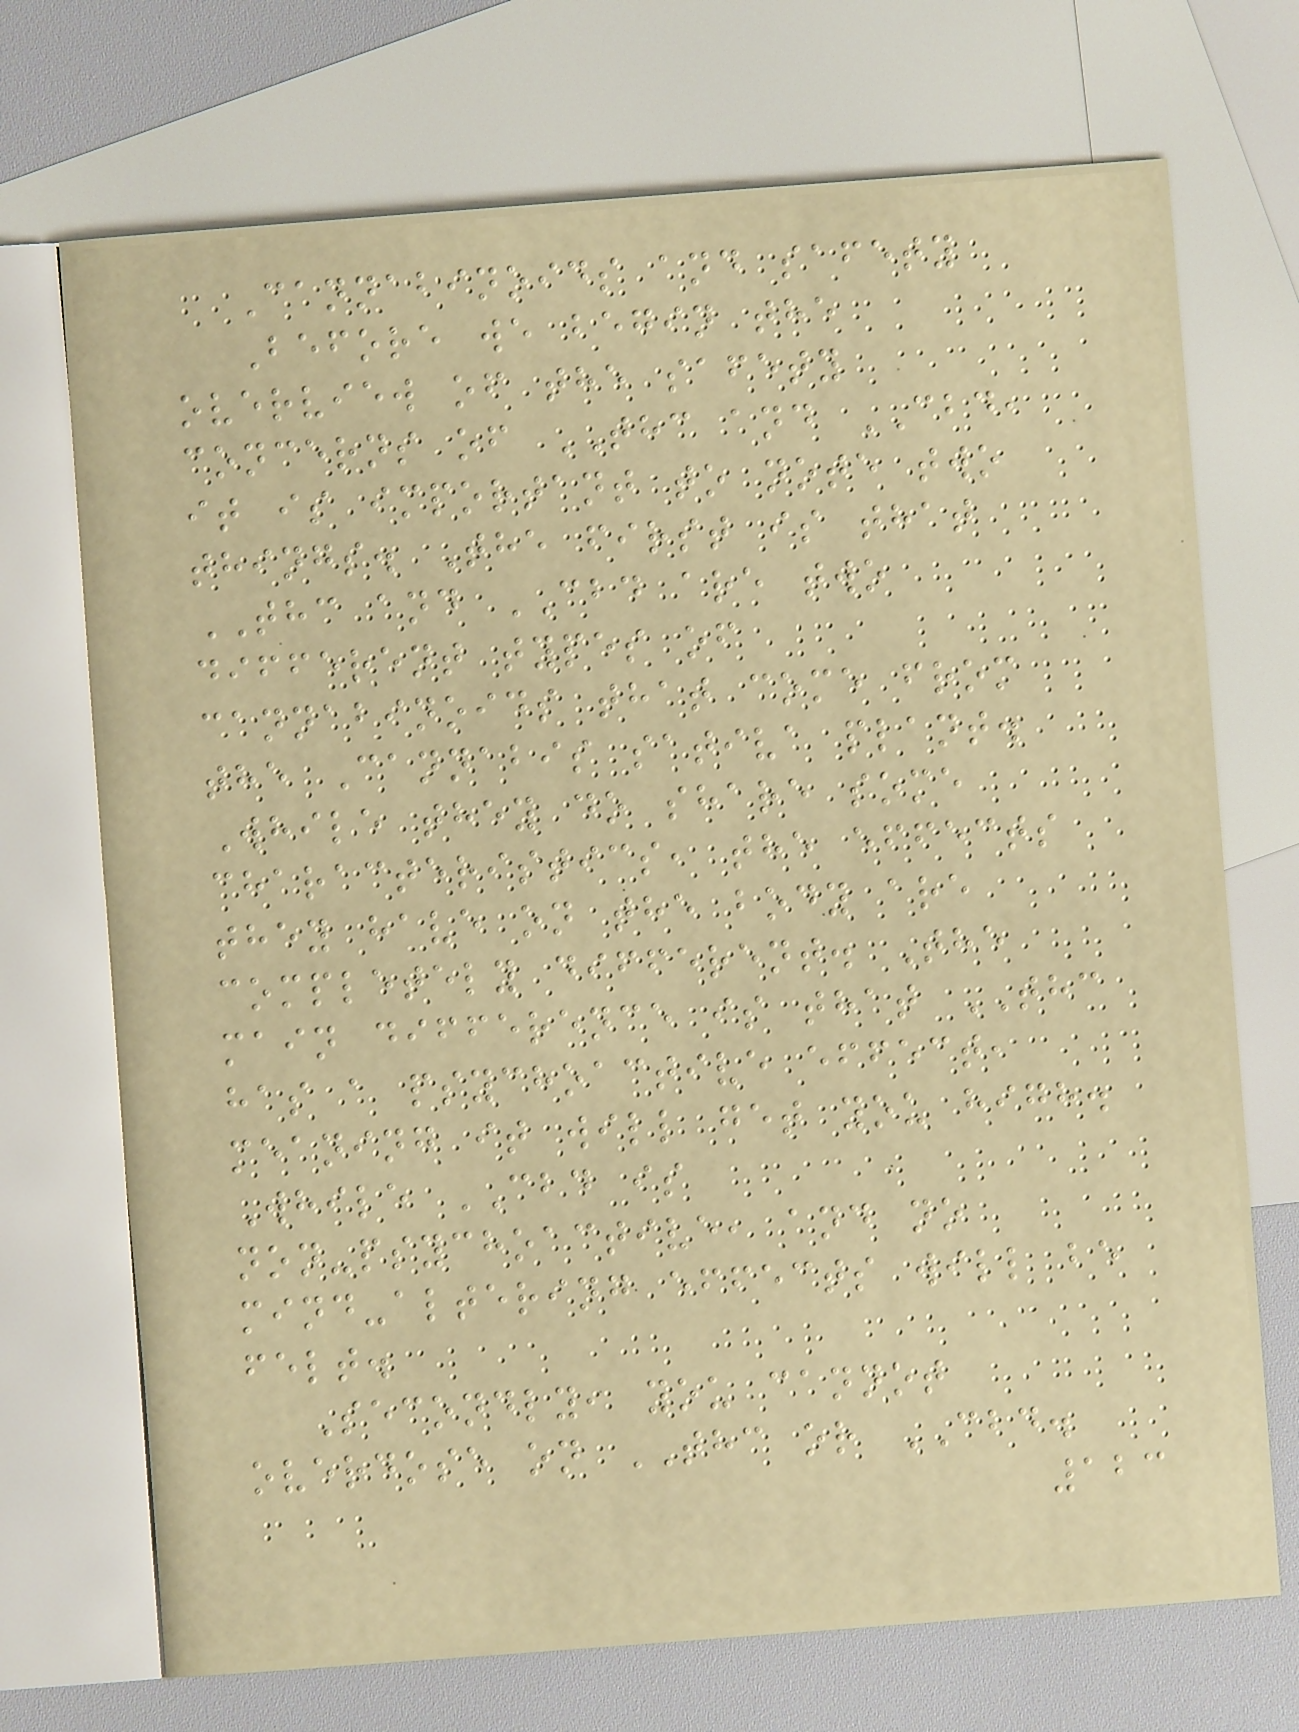Cannabinoids and safety
Before we begin the
overview of the safety
concerns of THC and CBD,
it is important to note two
things. The first is that
THC and CBD are two
different types of
cannabinoids that come from
the Cannabis sativa plant.
While they do share some
characteristics, the effects
they have on the body are
completely different. The
main difference is that THC
has a psychoactive effect,
meaning it will get you high.
While CBD is
non-psychoactive, and no
mind-altering effects will be
felt.
Secondly, you cannot
overdose on THC or CBD.
123
